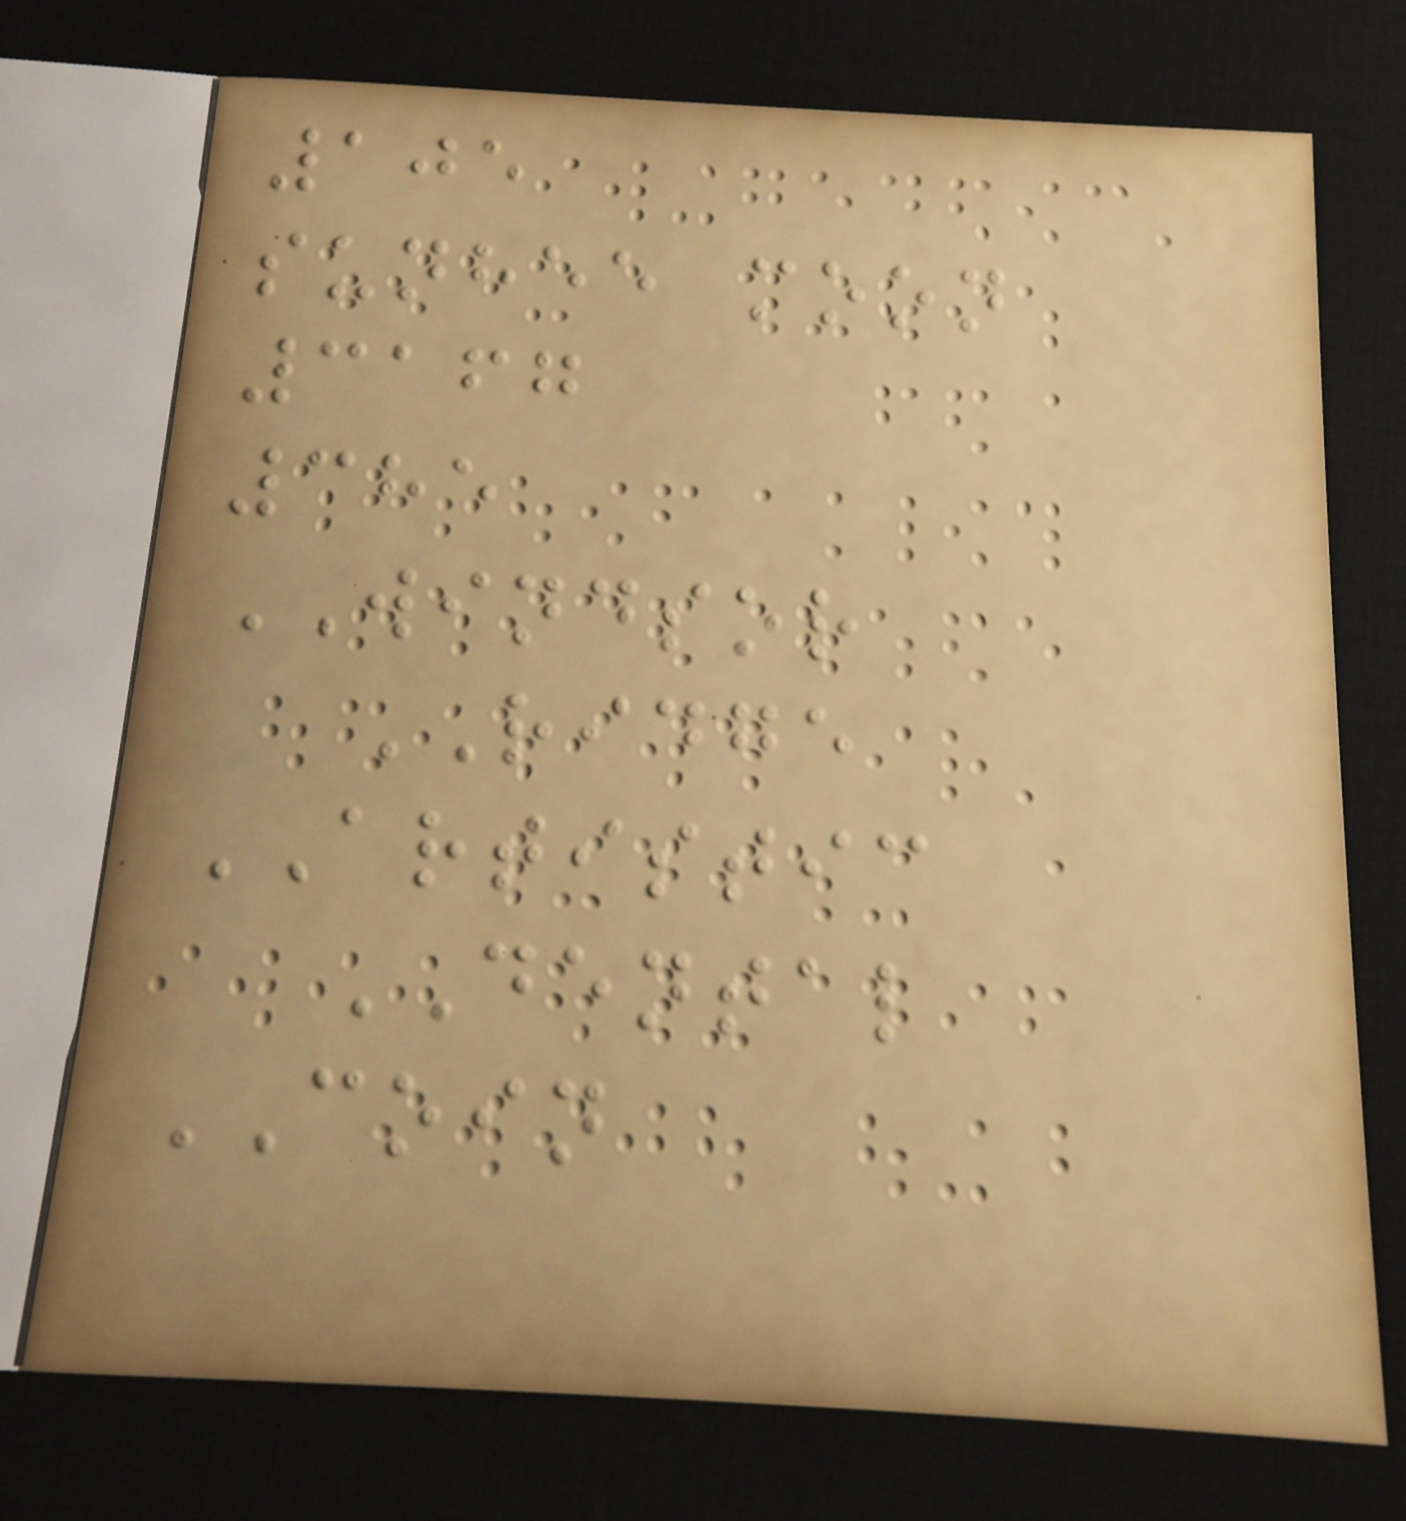105
sunhee moon
3167
385
WINDSOR
RIDGE
ARTISTIC
DENTAL
COIN
